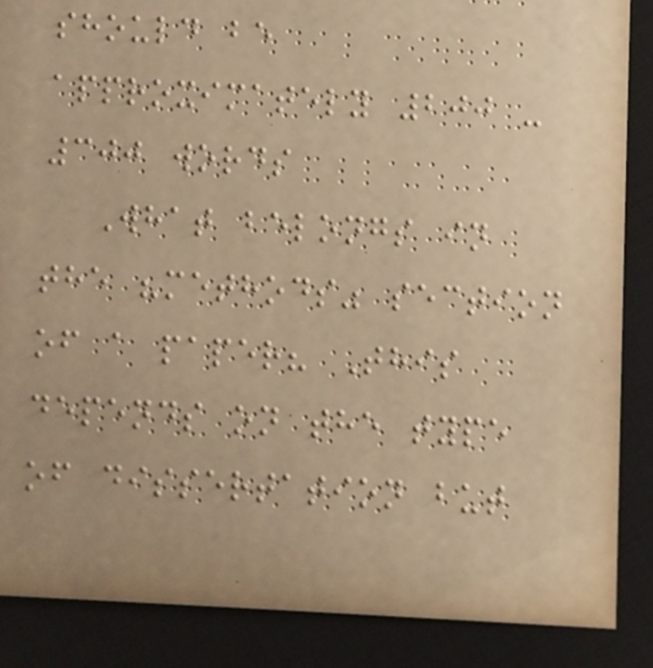should be
approximately 200 -
300 words
What belongs in
the "methods" section
of a paper? This
depends on the type
of dissertation but
